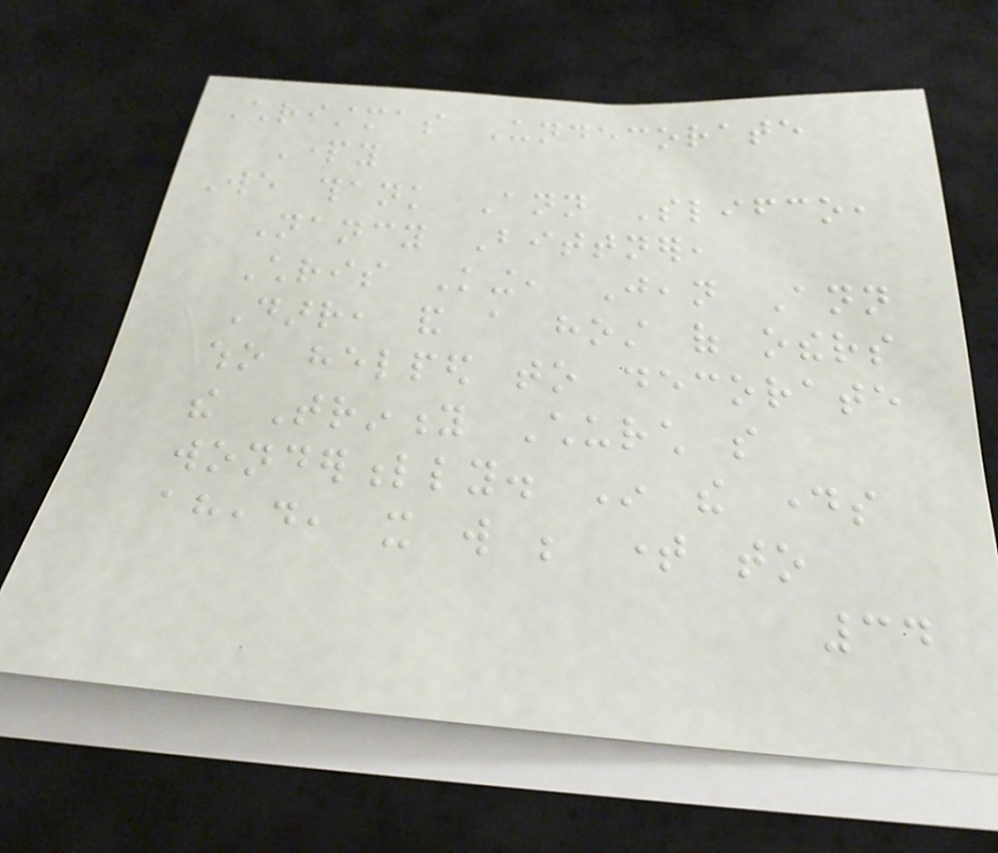Christmas Undecorate
Party
We thank Ann Slifco,
Nancy Bittner,
Chris King, Jean Ann
Darr, and a host of others
who helped to decorate
the Trinity Church so
wonderfully. In the days
ahead, it will be time to
34
